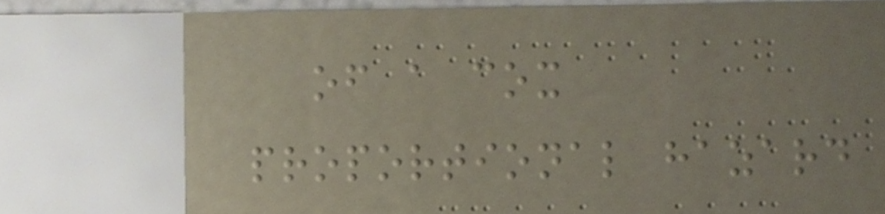of a cox
proportional hazard
